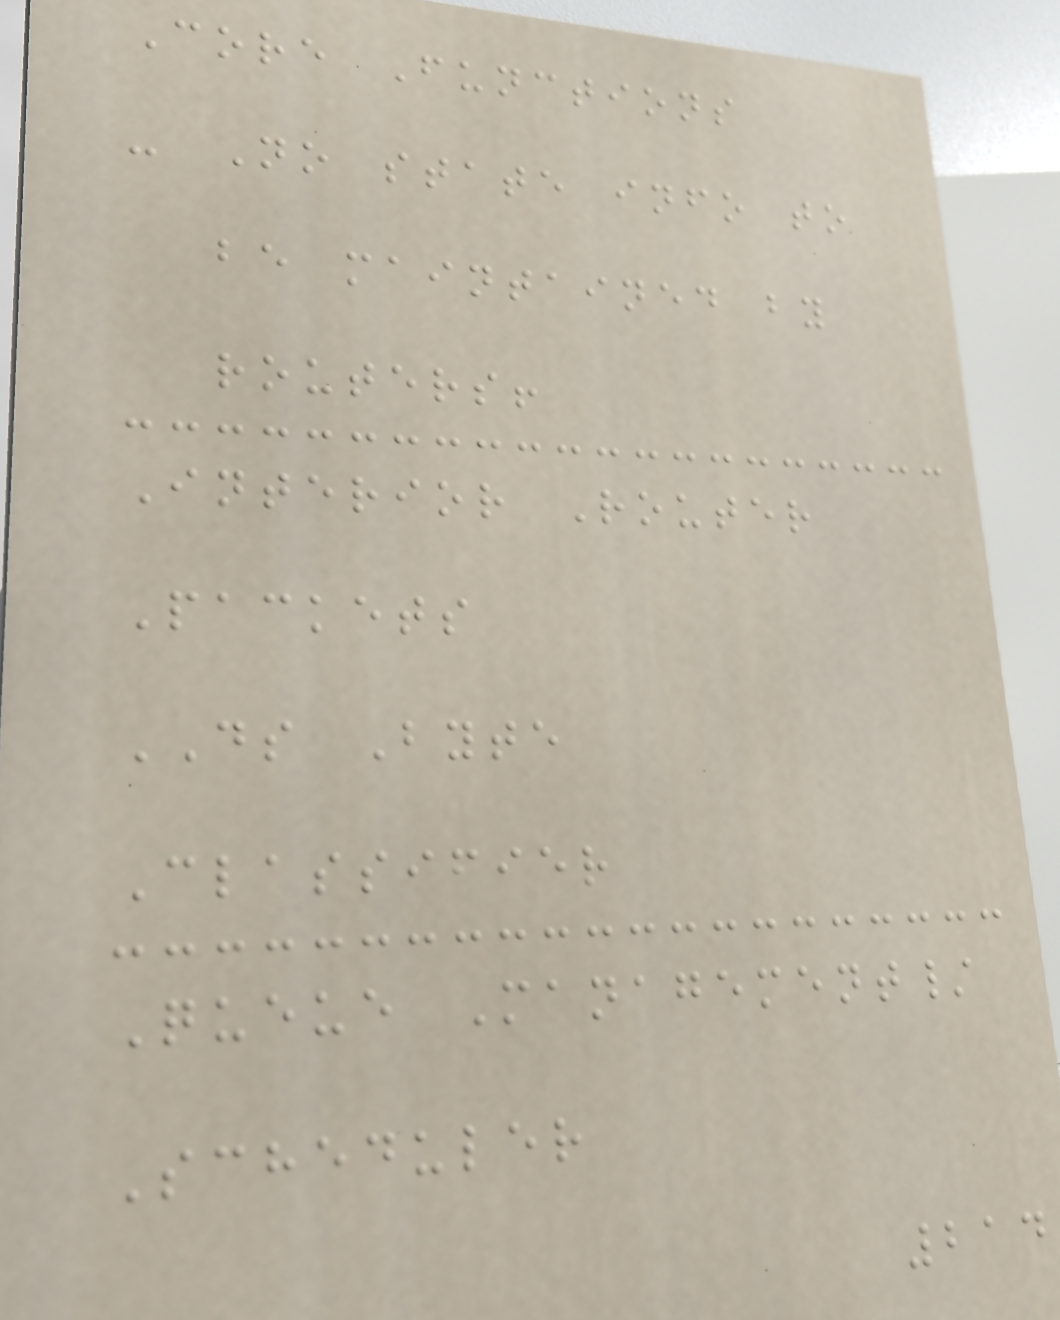Core Functions
- No state info to
be maintained by
routers!
Interior Router
Packets
DS Byte
Classifier
Queue Management/
Scheduler
214
